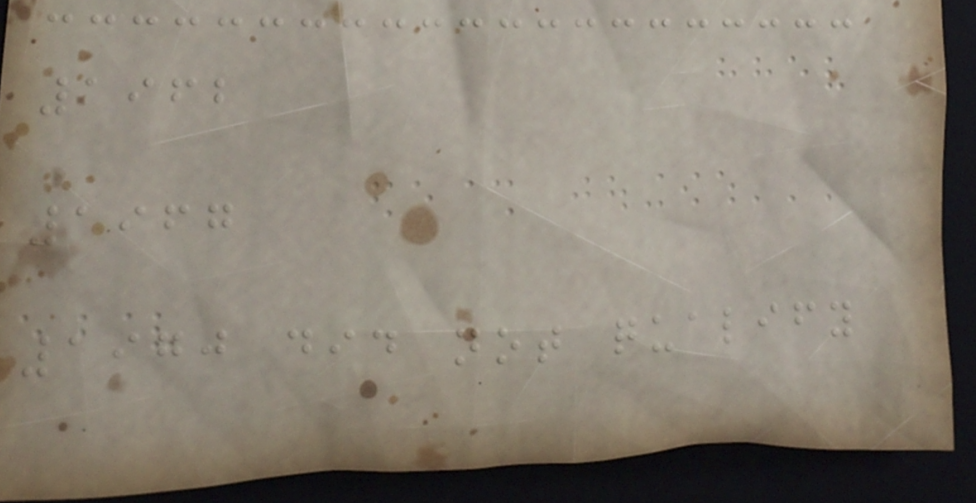1962
1967
1970 did not qualify
